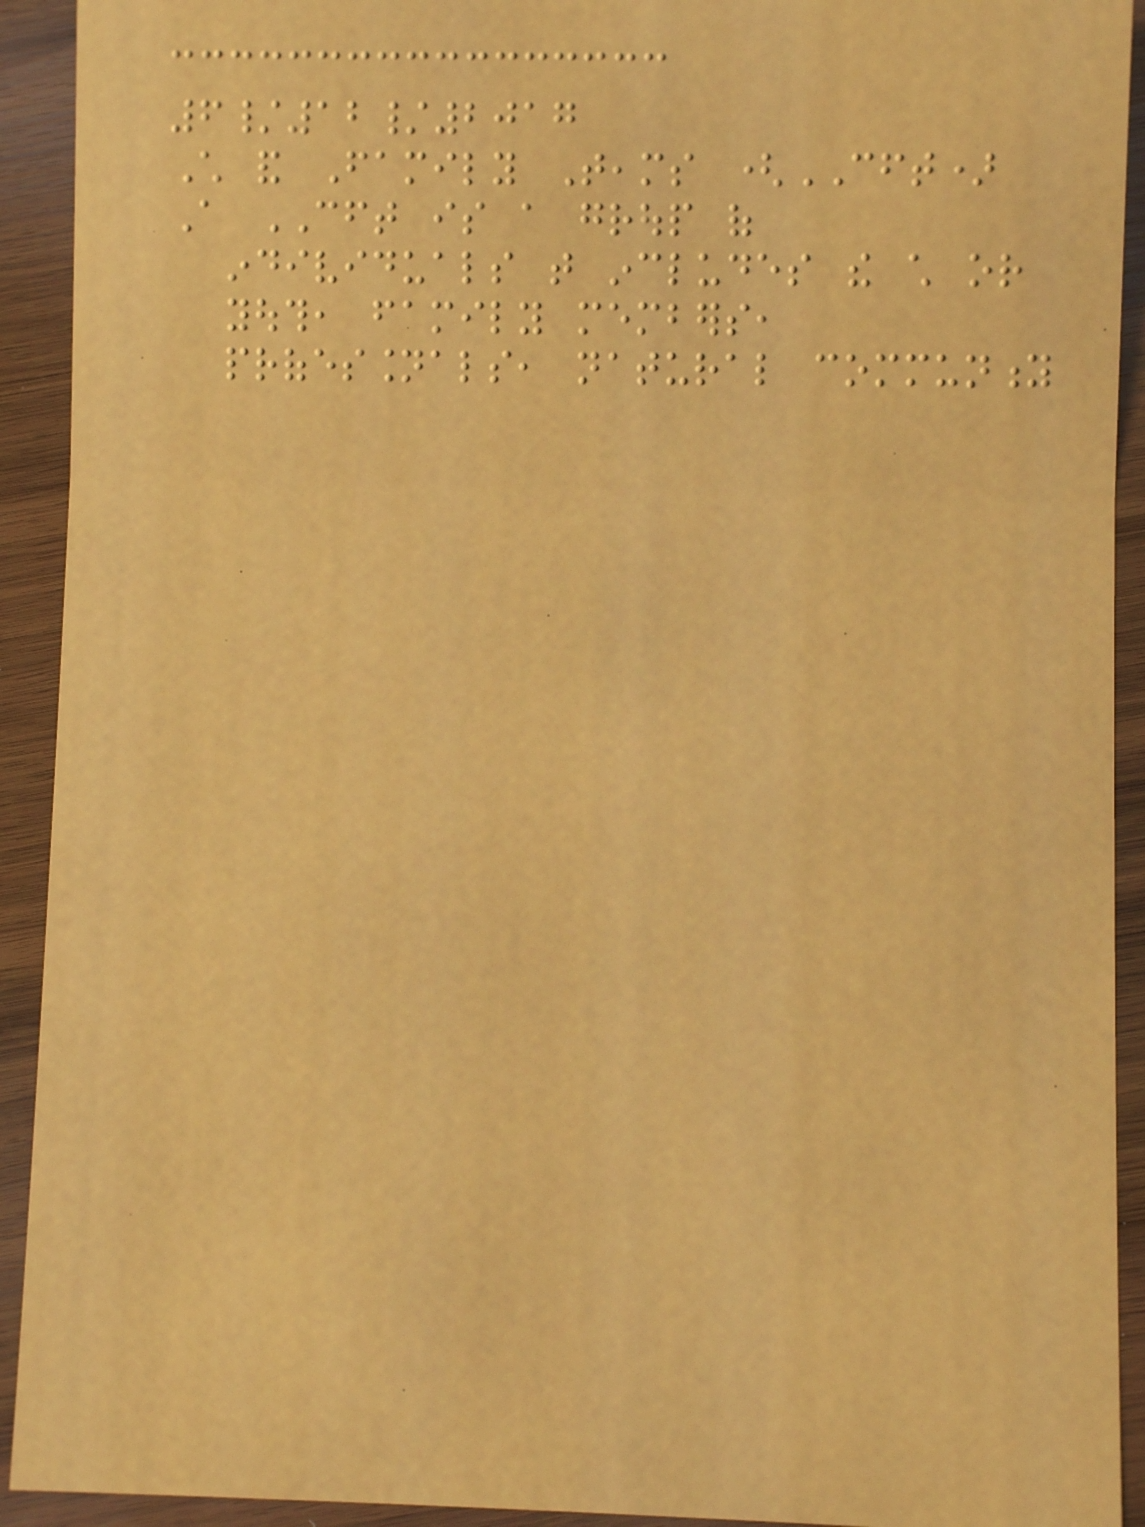6/12/2017
Child and Family Teams (CFT)
A CFT is a group of
individuals that includes the child or
youth, family members,
professionals, natural community
